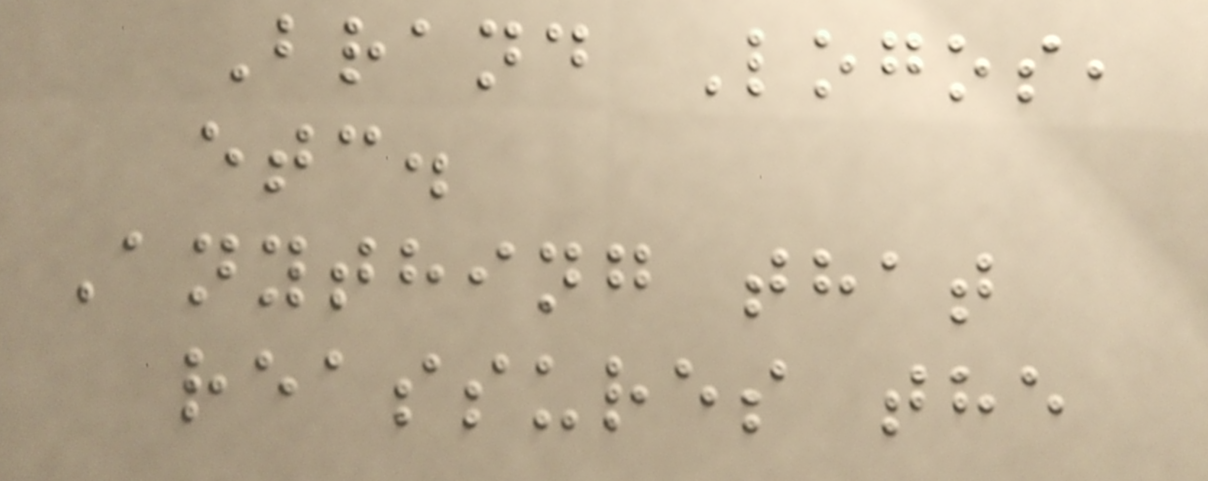Brand Logos,
etc.
Anything that
reassures the
